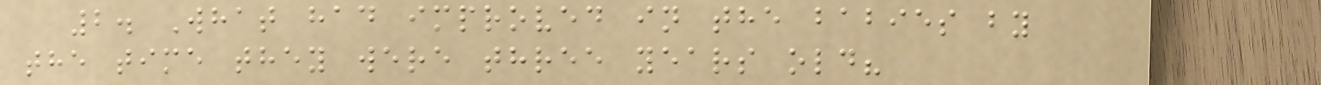2. What had improved in the babies by
the time they were three years old?
